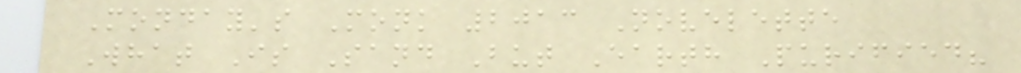Monday's Monk 2013 Novelette
What Is Sand But Earth Purified?
